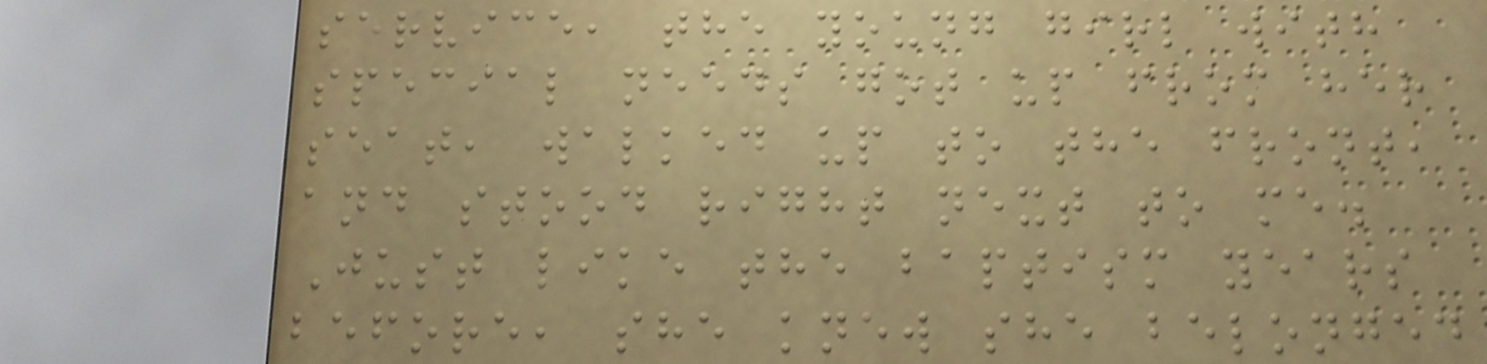service, the young girl with
special needs got up from her
seat, walked up to the front,
and stood right next to me.
Just like the baptism years
before, she knew she belonged
